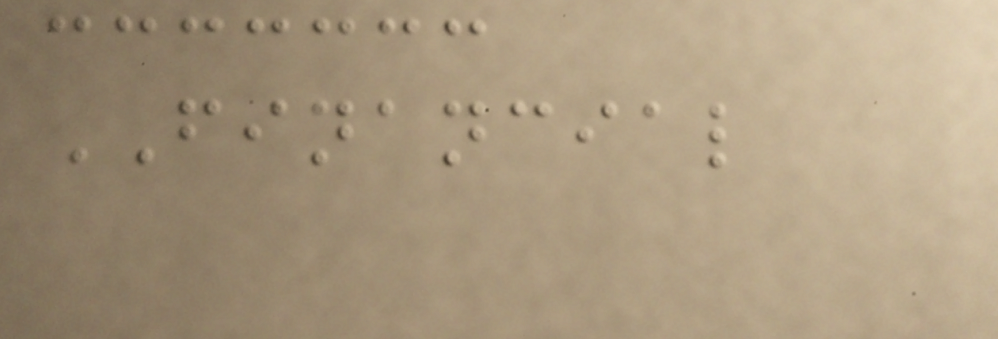FINANCIAL
